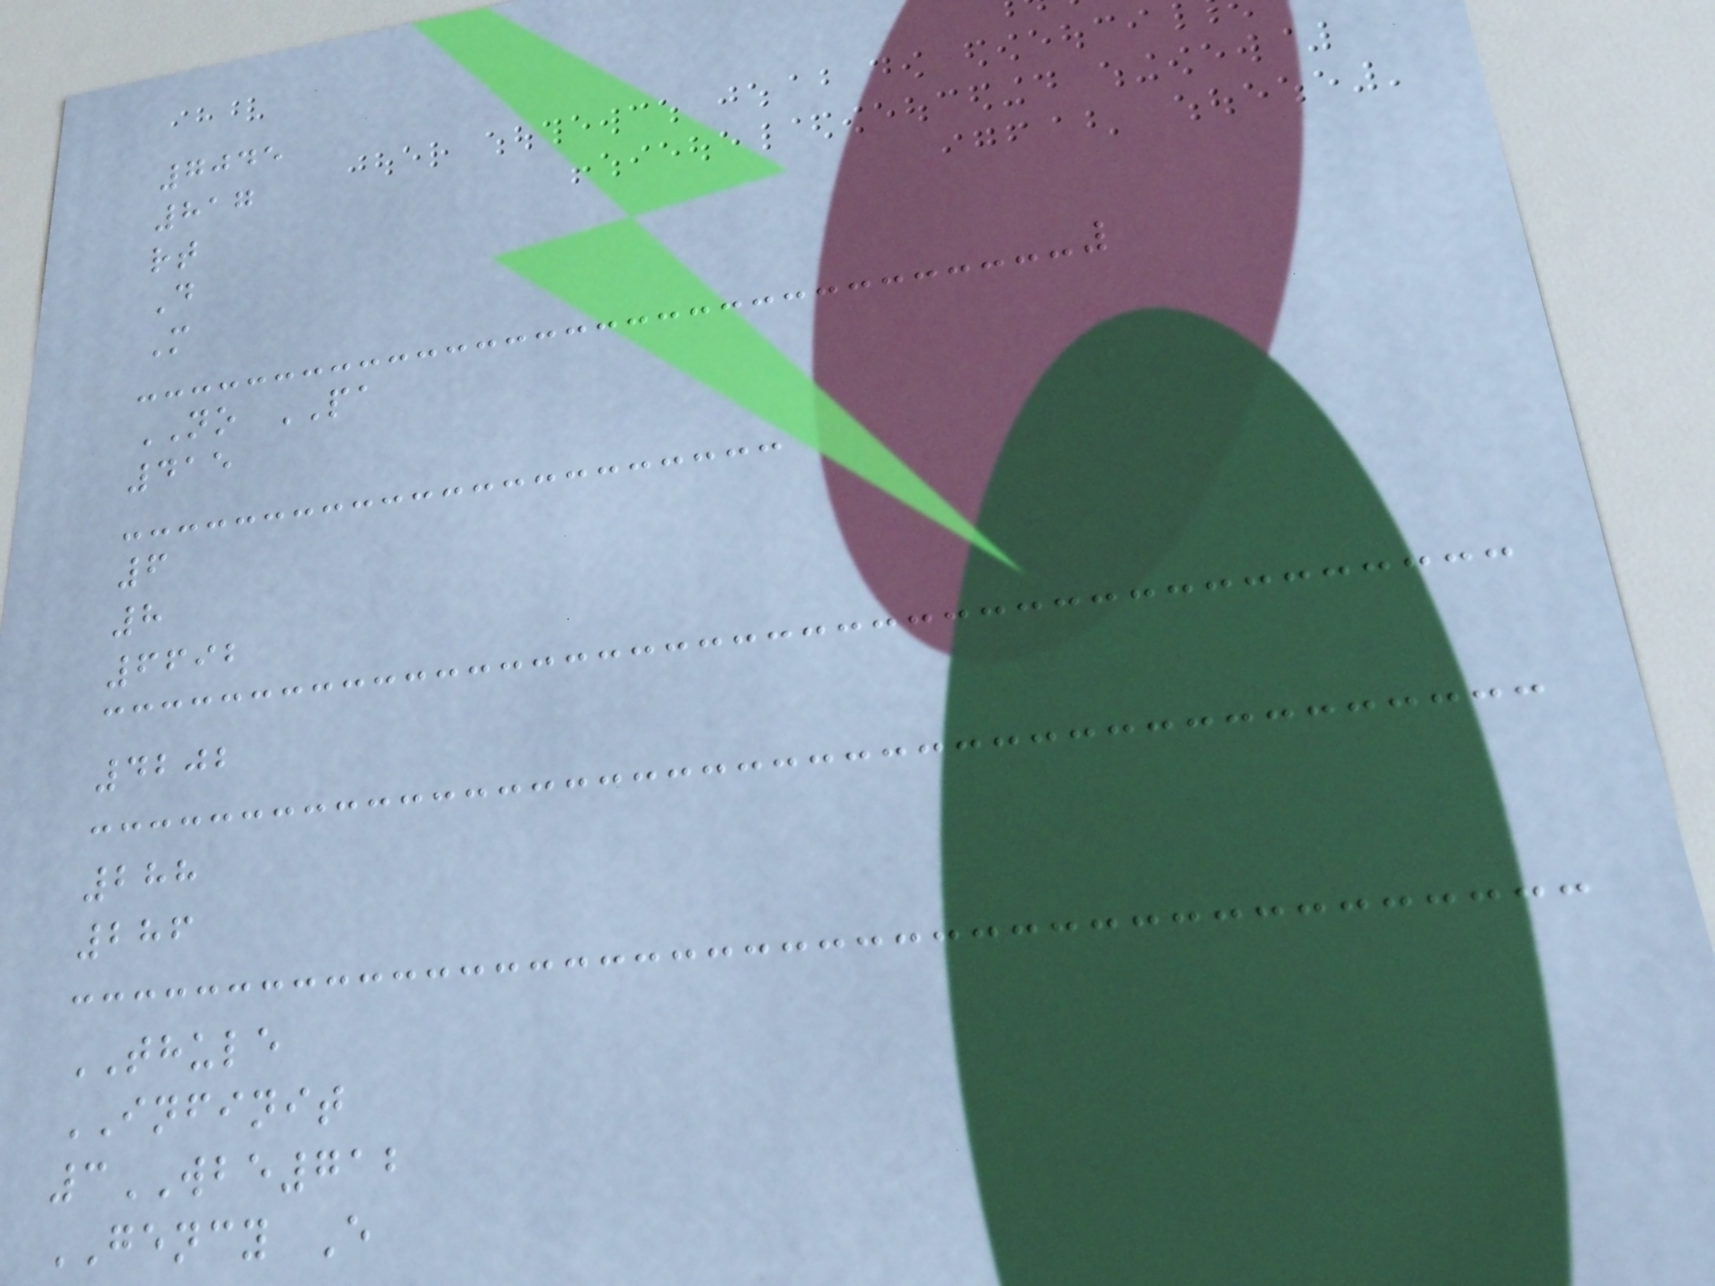7045
817
rt
D
M
NO PA
415
6
8
6692
4202
288
286
THULE
INFINIT
3WBE712
GENCY E
